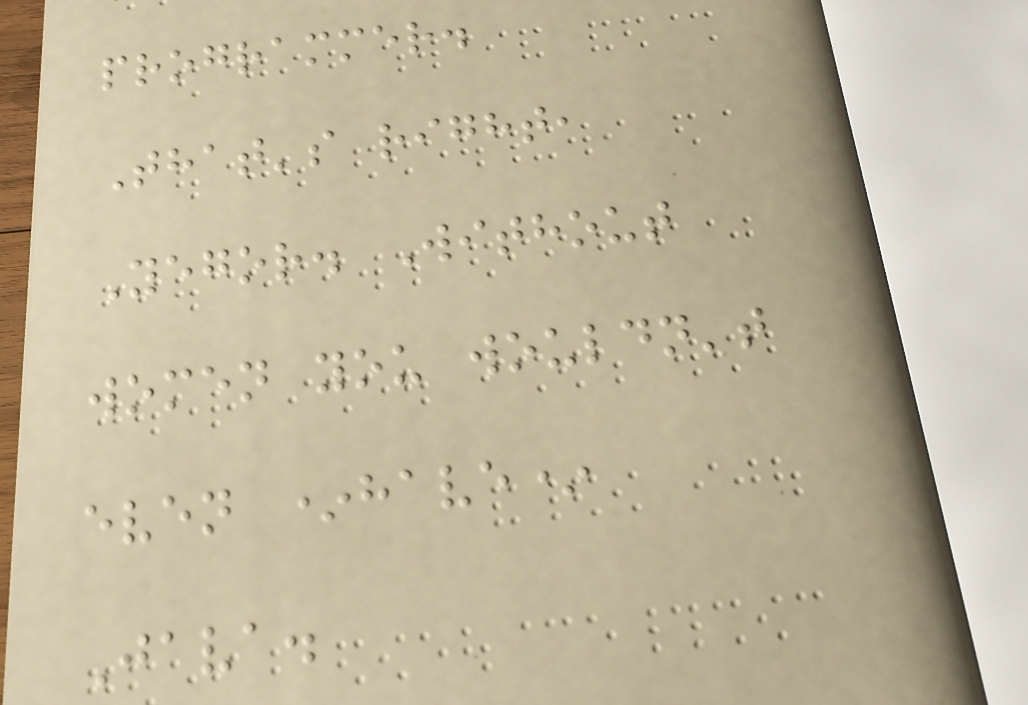programmer.
That's right,
Yegor. Without
women you wouldn't
even *have*
Java.
